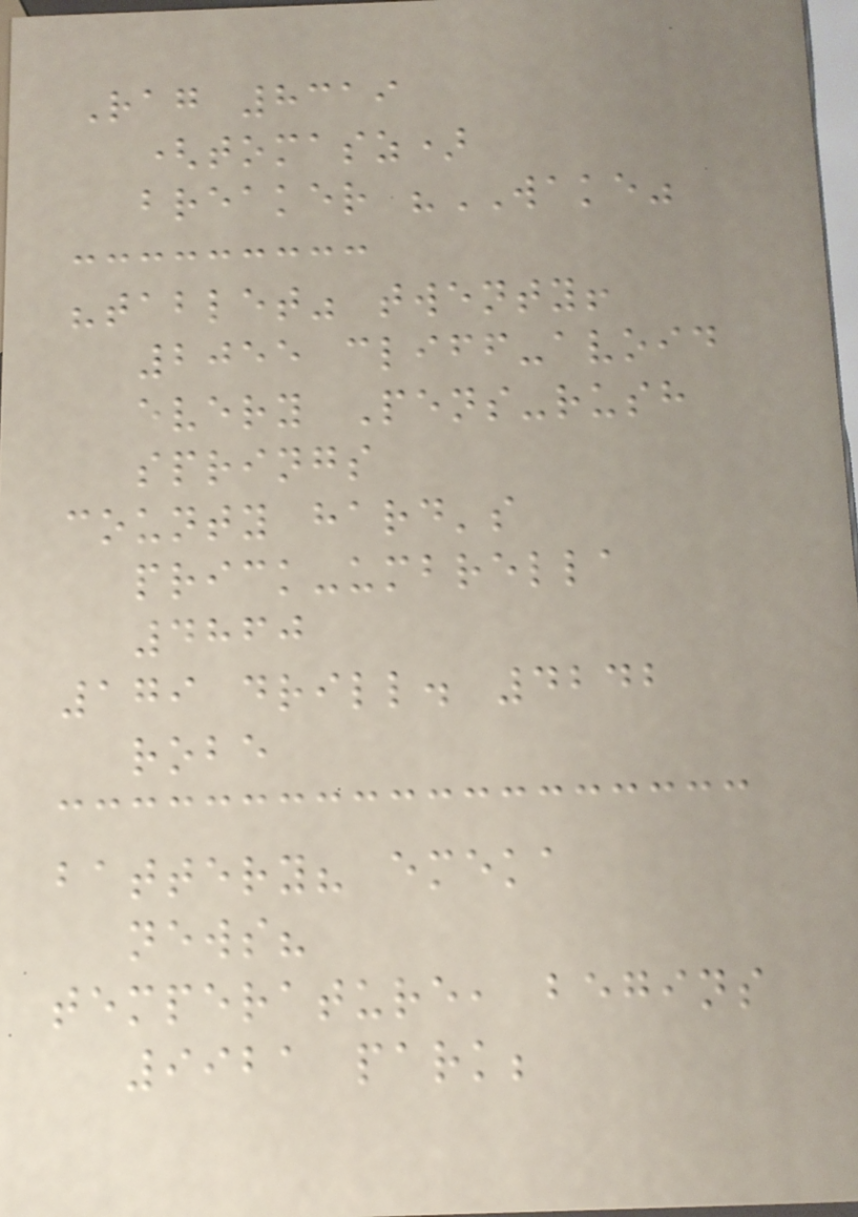Rag 8319
(tomasz)
breaker "WAKE"
"tablet" twenty!
2055 cliff-avoid
every Pens-rush
springs
county hard's
prick-umbrella
4860
179 drill. 4242
robe
battery? emeka
news?
temperature, begins
9921 park;
